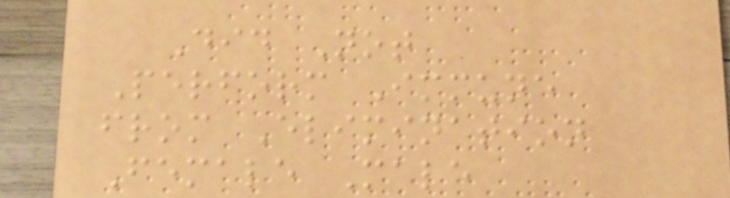Did Not
Perform Immune
from Elimination
Female Male
